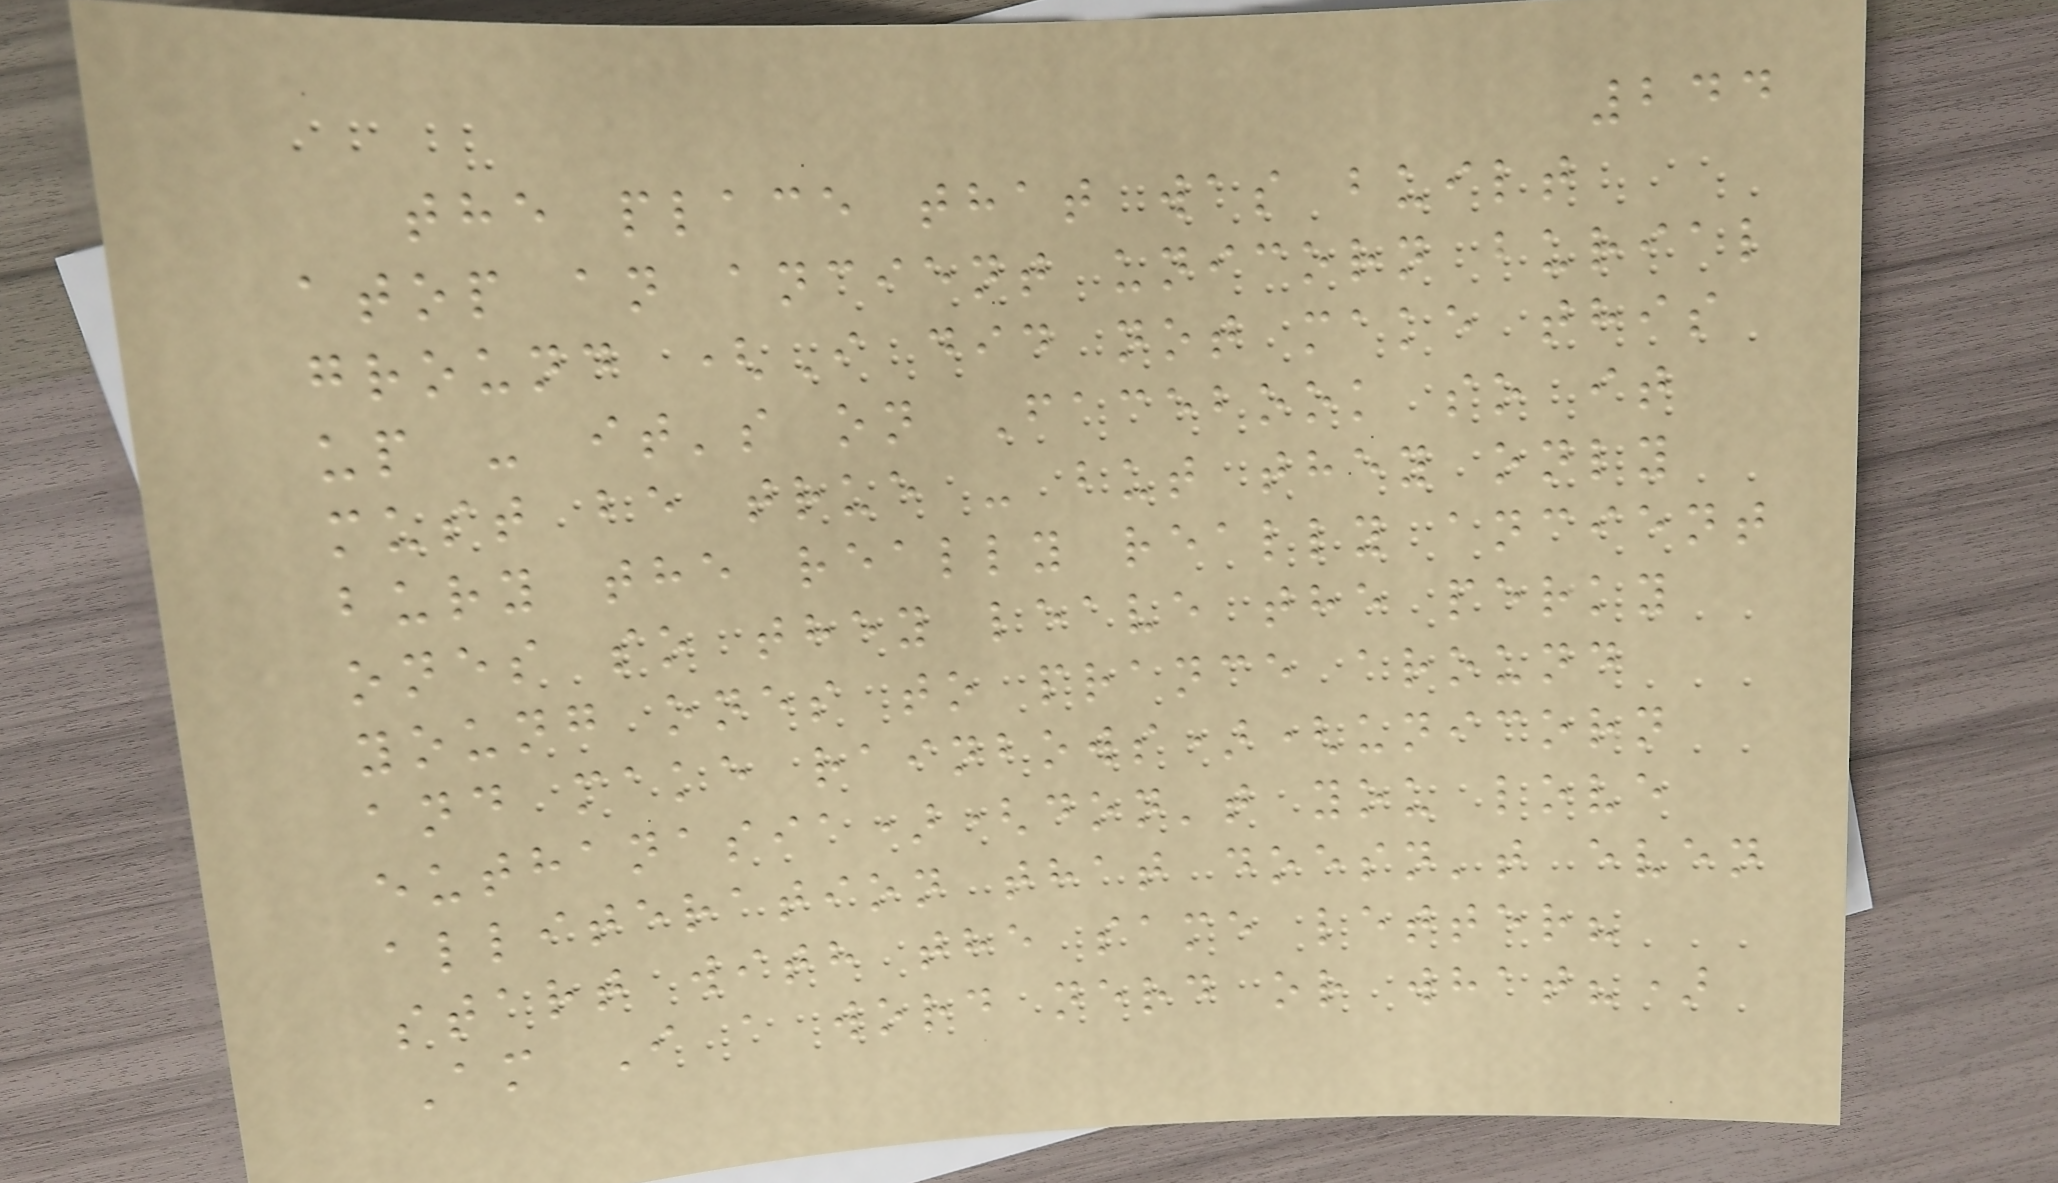244
the place that was built
atop an ancient unicorn burial
ground (I did not make this
up - it's on Facebook so it
must be true - but they only
bury the really really ancient
ones so they leave the perky
young ones to prance around
and make rainbows)(unicorn
euthanasia)(don't you love
alliteration that doesn't even
start with the same letter?
Am I a word nerd or what?)
